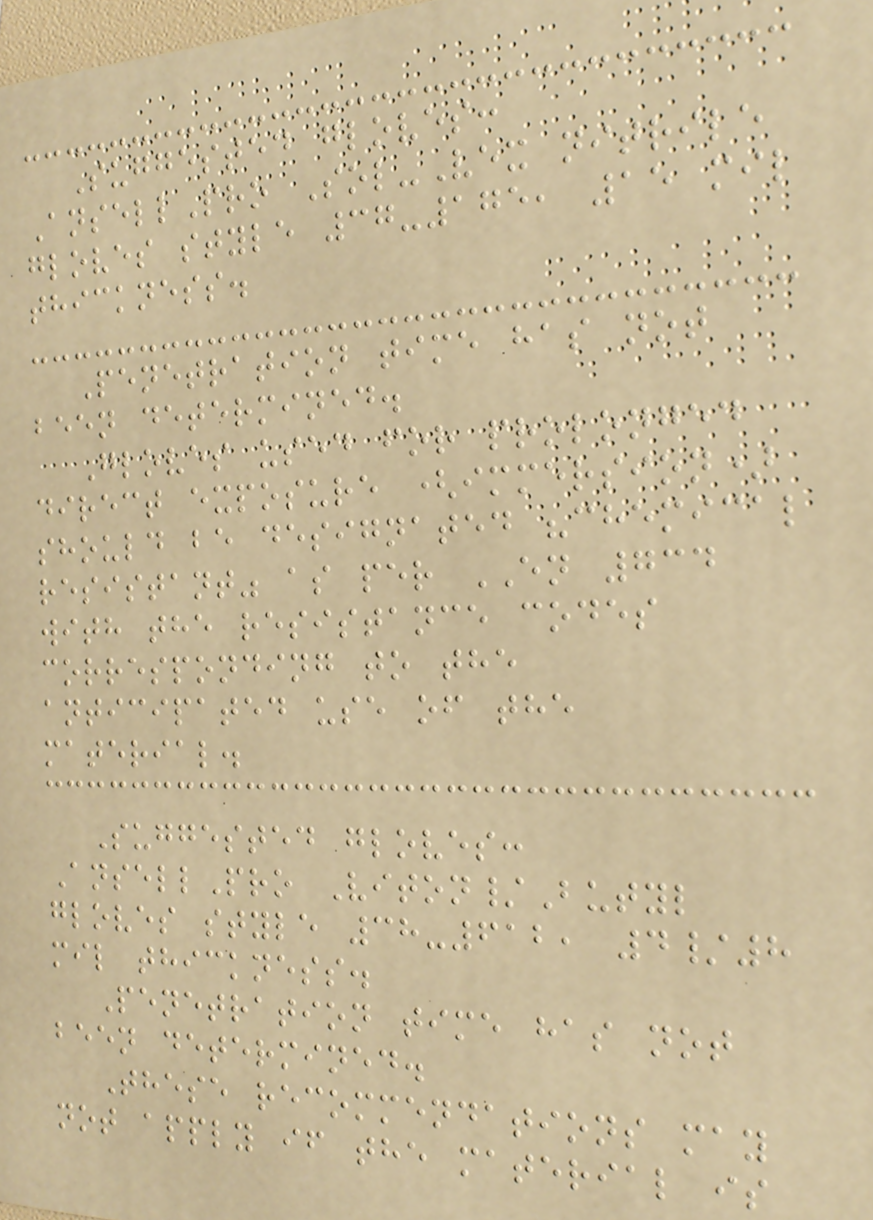Suggested gloves:
AnsellPro Sol-Vex nitrile
gloves style 37-175, 15 mil
thickness.
Penetration time has not
been determined.
Gloves used for prolonged
direct exposure (immersion)
should be designated "chemical
resistant" as per EN 734
with the resistance codes
corresponding to the
anticipated use of the
material.
Suggested gloves:
AnsellPro Viton/Butyl
gloves style 38-612, 4/8
mil thickness.
Penetration time has not
been determined.
These recommendations may
not apply if the material is
